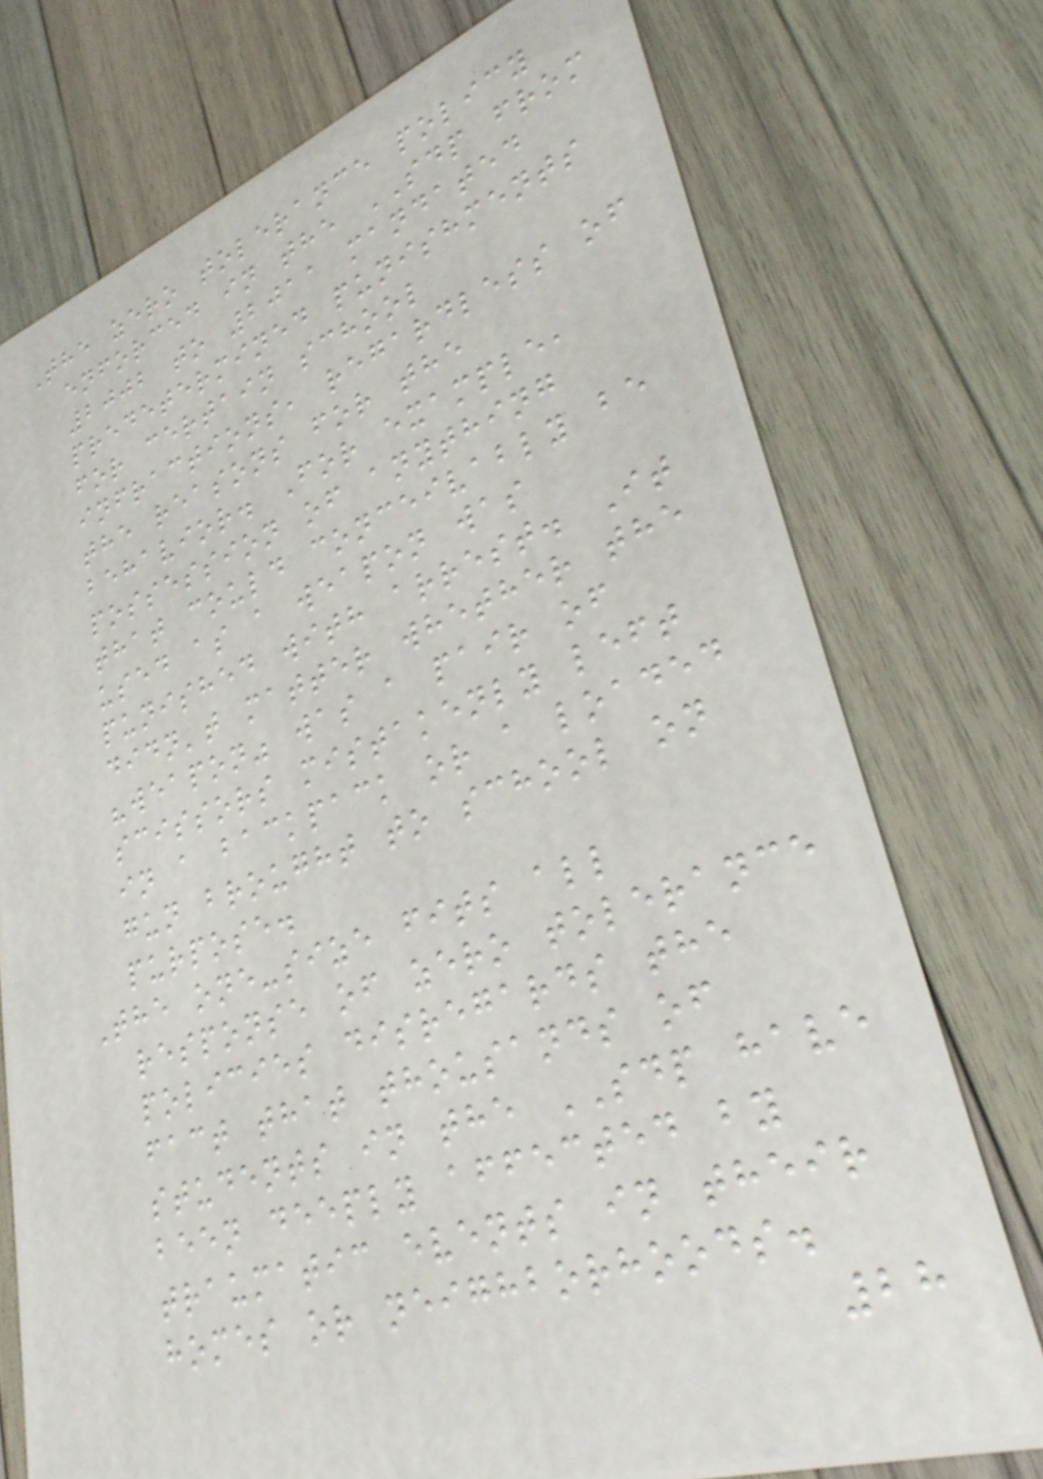The zero tolerance policy
enforced in the SDP from
2002 to 2011 mandated
predetermined punishments
for certain school
infractions, regardless of
the reasons for the
behavior. For example,
possession of anything
that could conceivably be
used as a weapon was
punished with arrest. It
didn't matter whether the
"weapon" was a pair of
scissors mistakenly left
in a backpack or a loaded
gun brought to school on
purpose.
The one-size fits all
response of zero tolerance
policies disregards the
fact that thousands of
students in the SDP have
been deeply affected by
traumatic events in their
homes or neighborhoods.
28
